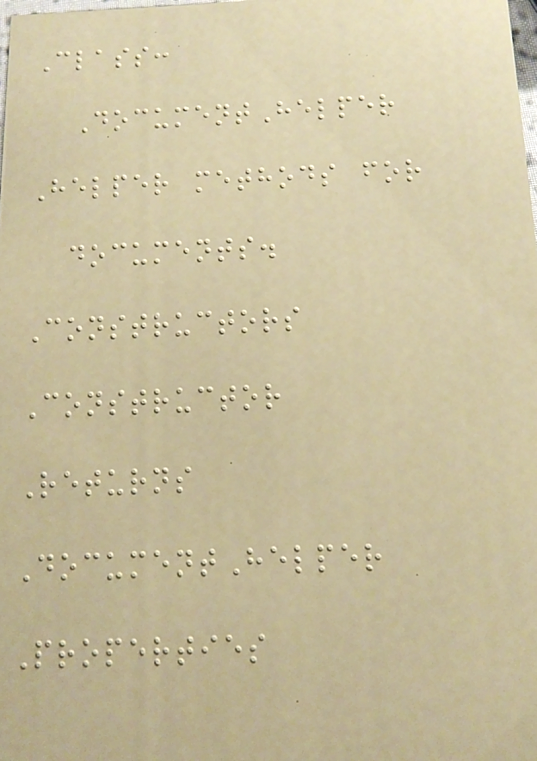Class:
DocumentHelper
Helper methods for
documents.
Constructors
Constructor
Returns
DocumentHelper
Properties
